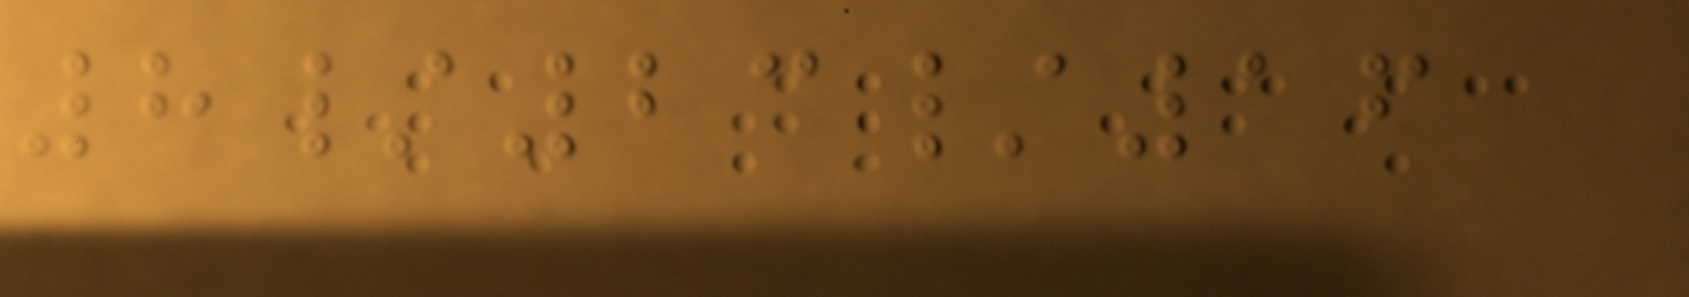8/23/16
